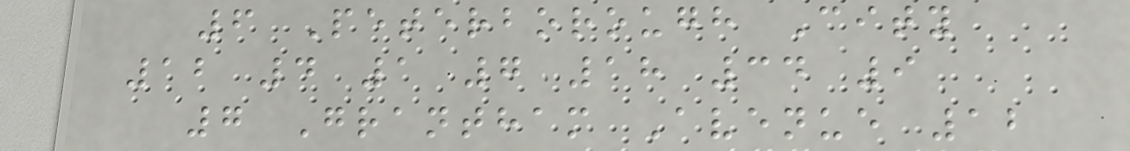6 Peterborough City
12 4 1 7 18 34 9
7 Grantham Avenue 12
